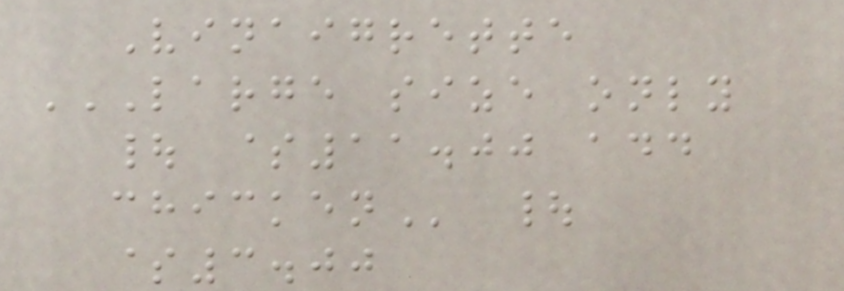Vinaigrette
LARGE SIZE ONLY
| $11.00 ADD
CHICKEN |
$3.00
